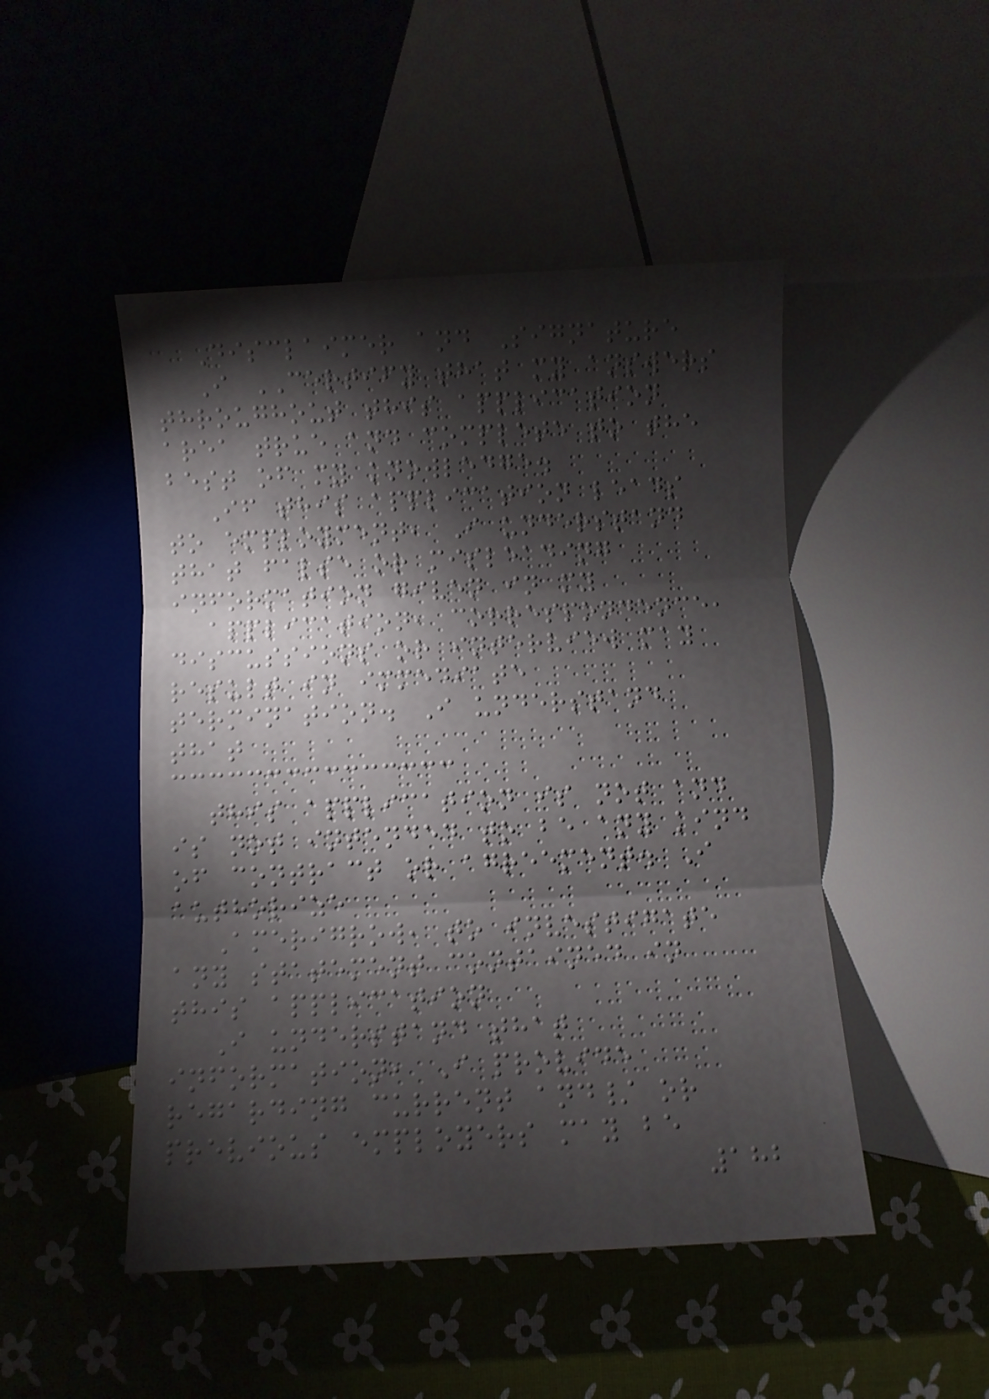Disclaimer and Signature
I CERTIFY that my answers
throughout this application
area true and complete to the
best of my knowledge.
If this application leads
to employment, I understand
that false or misleading
information given in my
application, correspondence,
discussions or interview may
result in immediate
termination. I understand
that
this application is not and
is not intended to be any kind
of contract or agreement. I
authorize
Amerigrow, to investigate
any statement contained in
this application
I understand that
information, I provide
regarding current and/ or
previous employers may be
182
